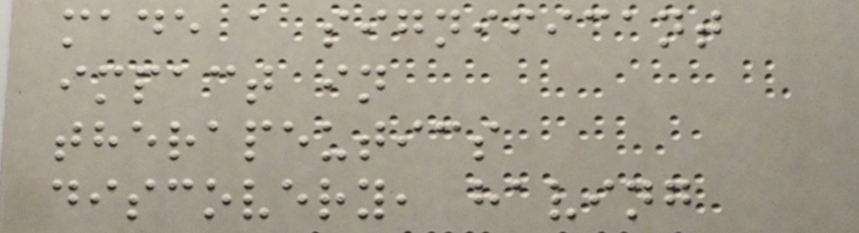made a significant
impact in
therapeutics
discovery, having
